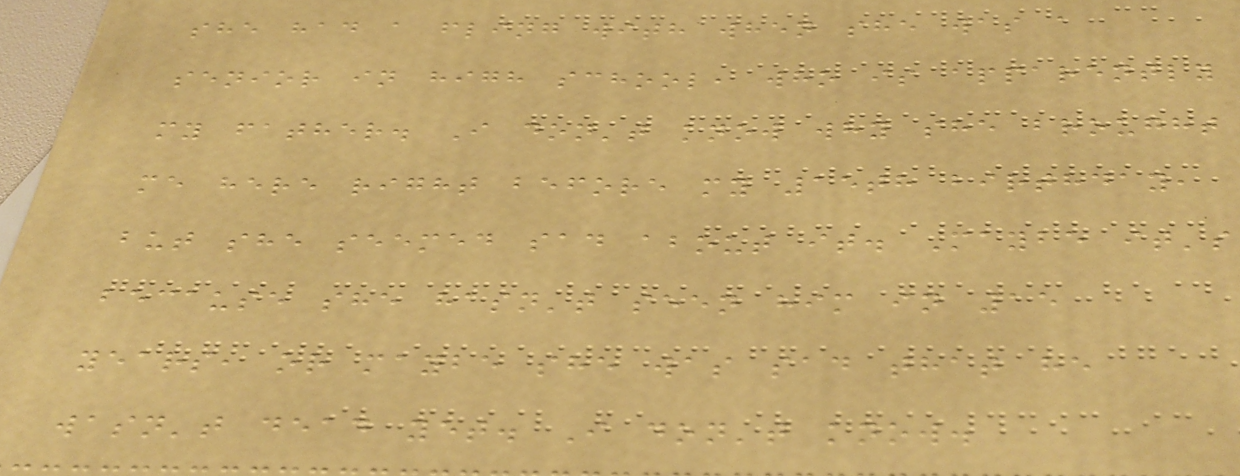she had a fling with when she was a
senior in high school, who is apparently
my father. I don't know why she brought
me here right before my 15th birthday,
but she seemed sad about it. Maybe it's
because she hasn't seen him in 15
years, or maybe she was sad that he
wasn't dead yet. I don't know.
